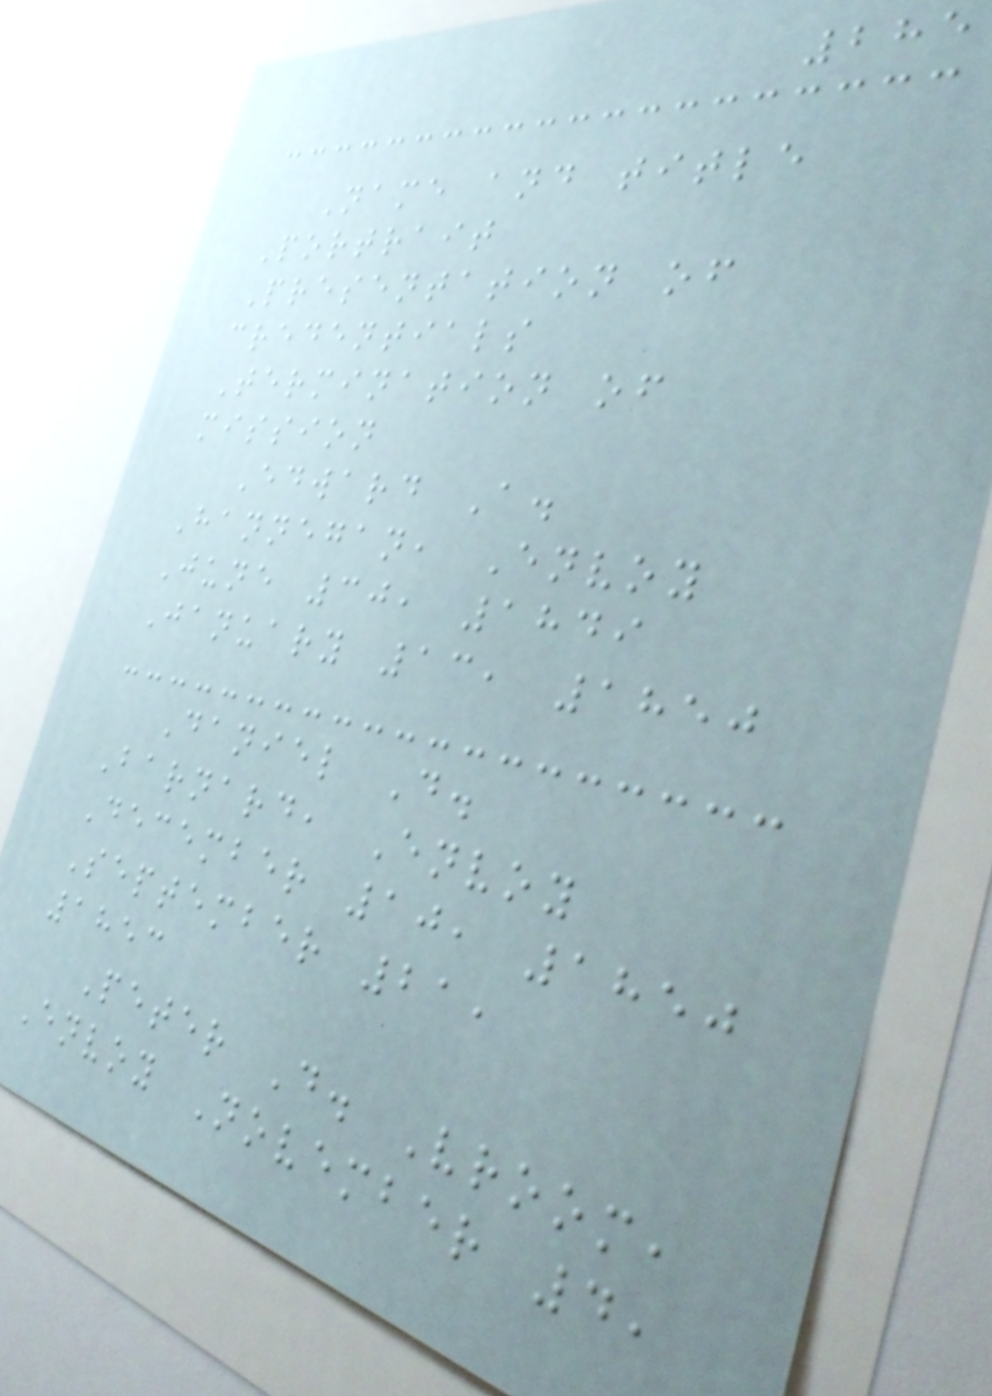285
Name and title
Portrait
Presentation of
credentials
Termination of
mission
Edward A.
Hannegan, Envoy
June 30, 1849
January 13, 1850
Daniel D.
Barnard, Envoy
December 10, 1850
September 21,
1853
Peter D. Vroom,
Envoy November 4,
